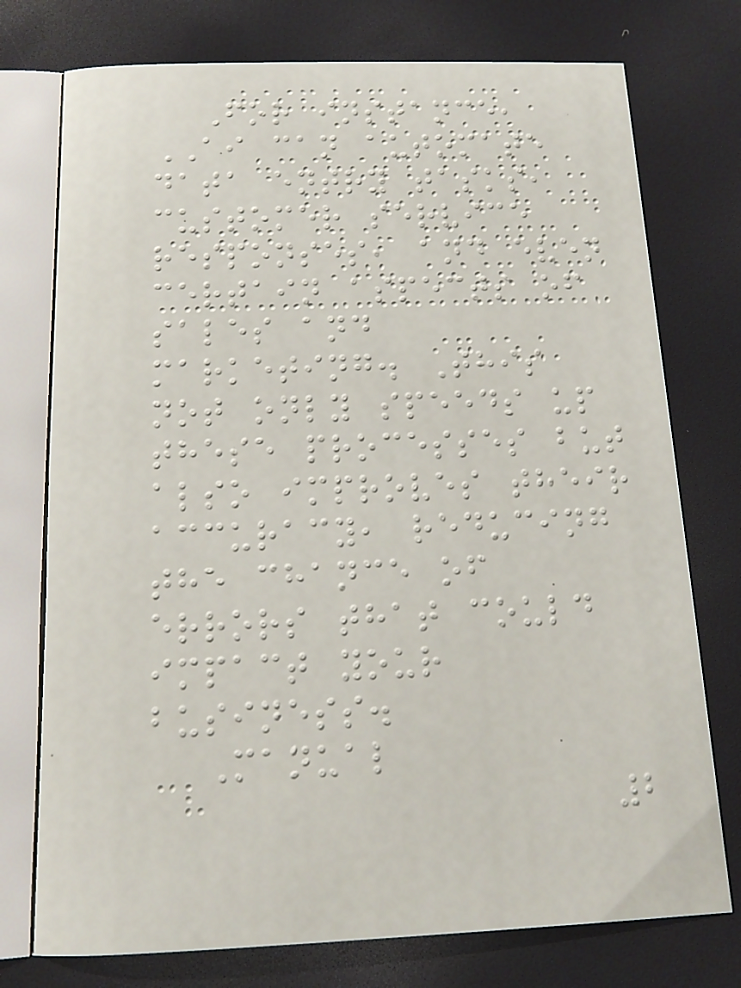For instance,
AI can automate
data entry tasks,
customer service
responses, and even
certain aspects of
sales and
marketing. This
not only speeds up
these processes but
also improves their
accuracy, reducing
the chance of
errors that could
impact your
business.
Manual
2
